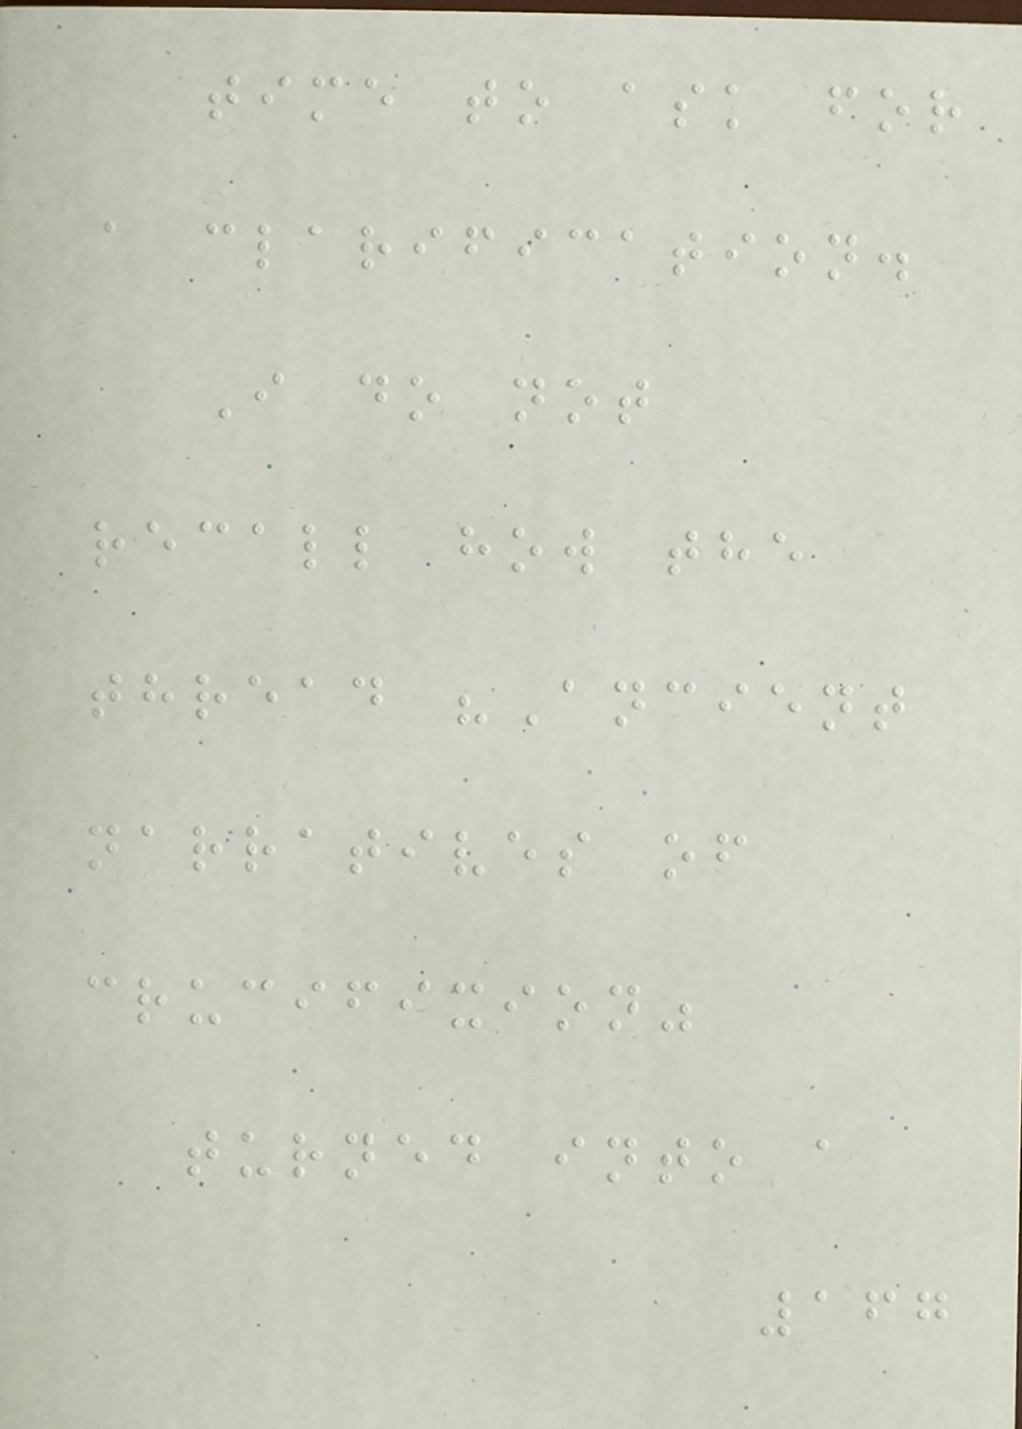time to ask for
a clarification.
I do not
recall how the
thread "Ancient
narratives of
crucifixion"
turned into a
167
